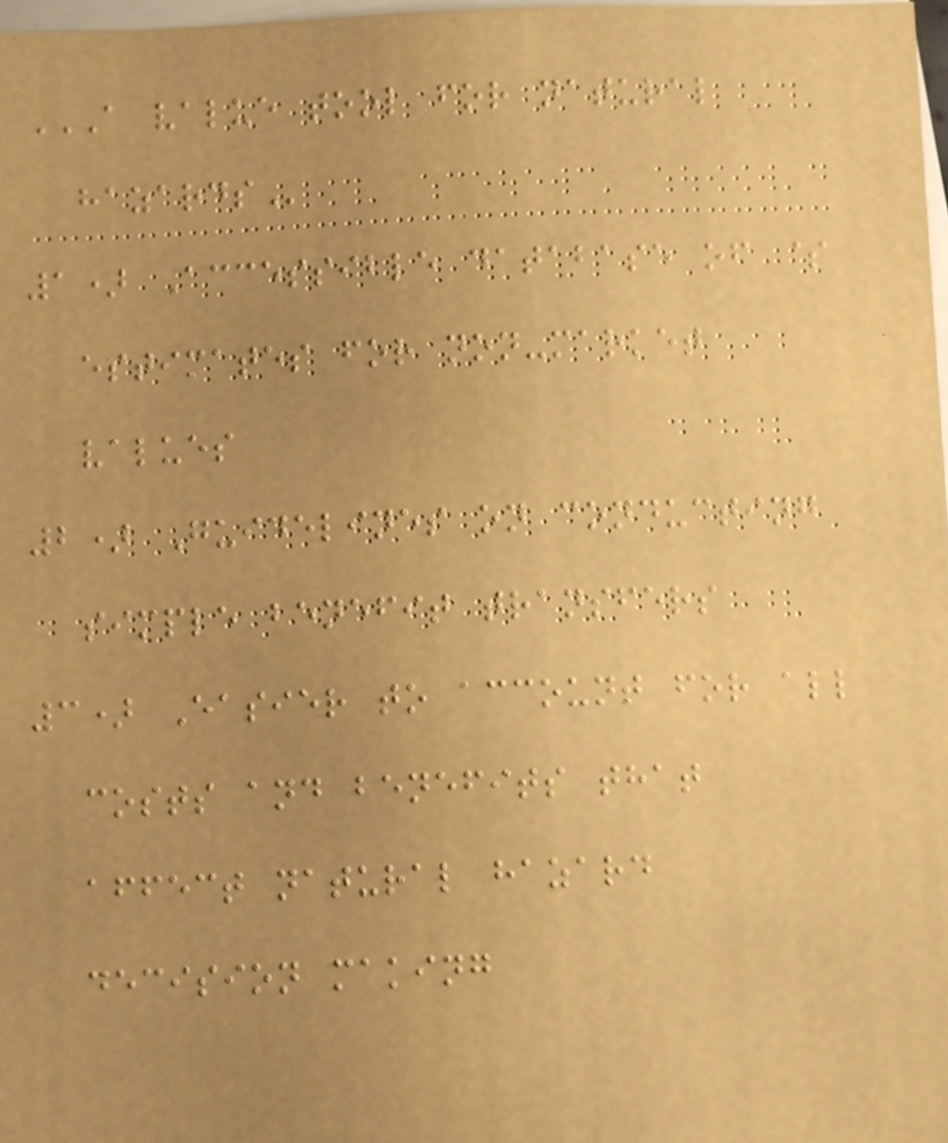A VALUE TOOL FOR NATURAL
HAZARDS
1) Accessible database of $
estimates for non-market
values
2) Guidelines on conducting
simple benefit transfers
3) Easier to account for all
costs and benefits that
affect natural hazard
decision making
